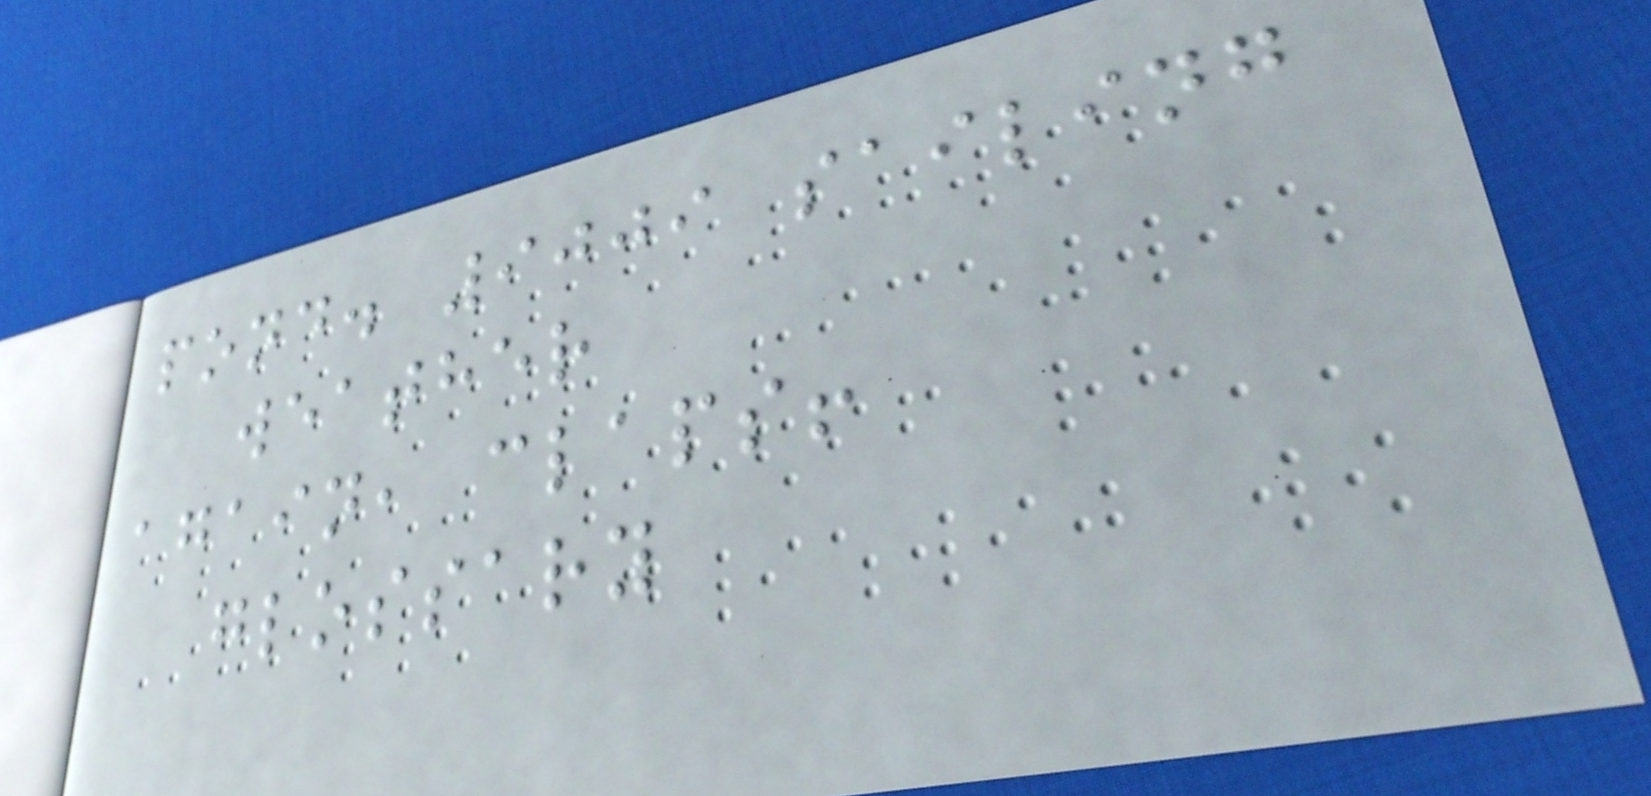pond. 9009 sailing
weather
again, claps!
glossary
